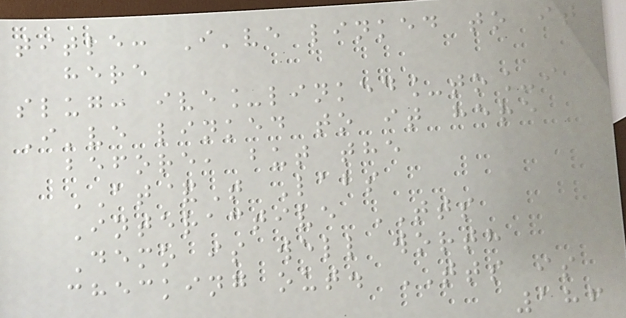title: I've linked to it
here
slug: ive_linked_to_i
I've linked to it here
before, but the
AT&T Labs
Interactive TTS
Demo is well worth
checking out. TTS is
186
